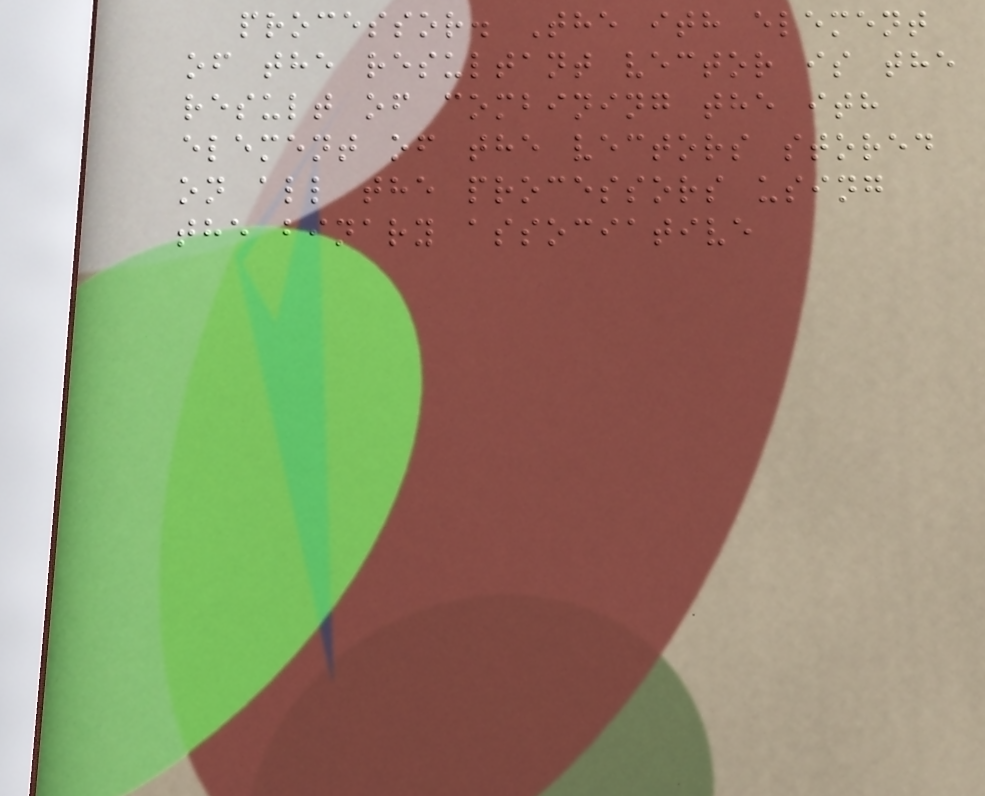processor. The ith element
of the resultant vector is the
result of combining the ith
element of the vectors stored
on all the processors using
the binary associative
